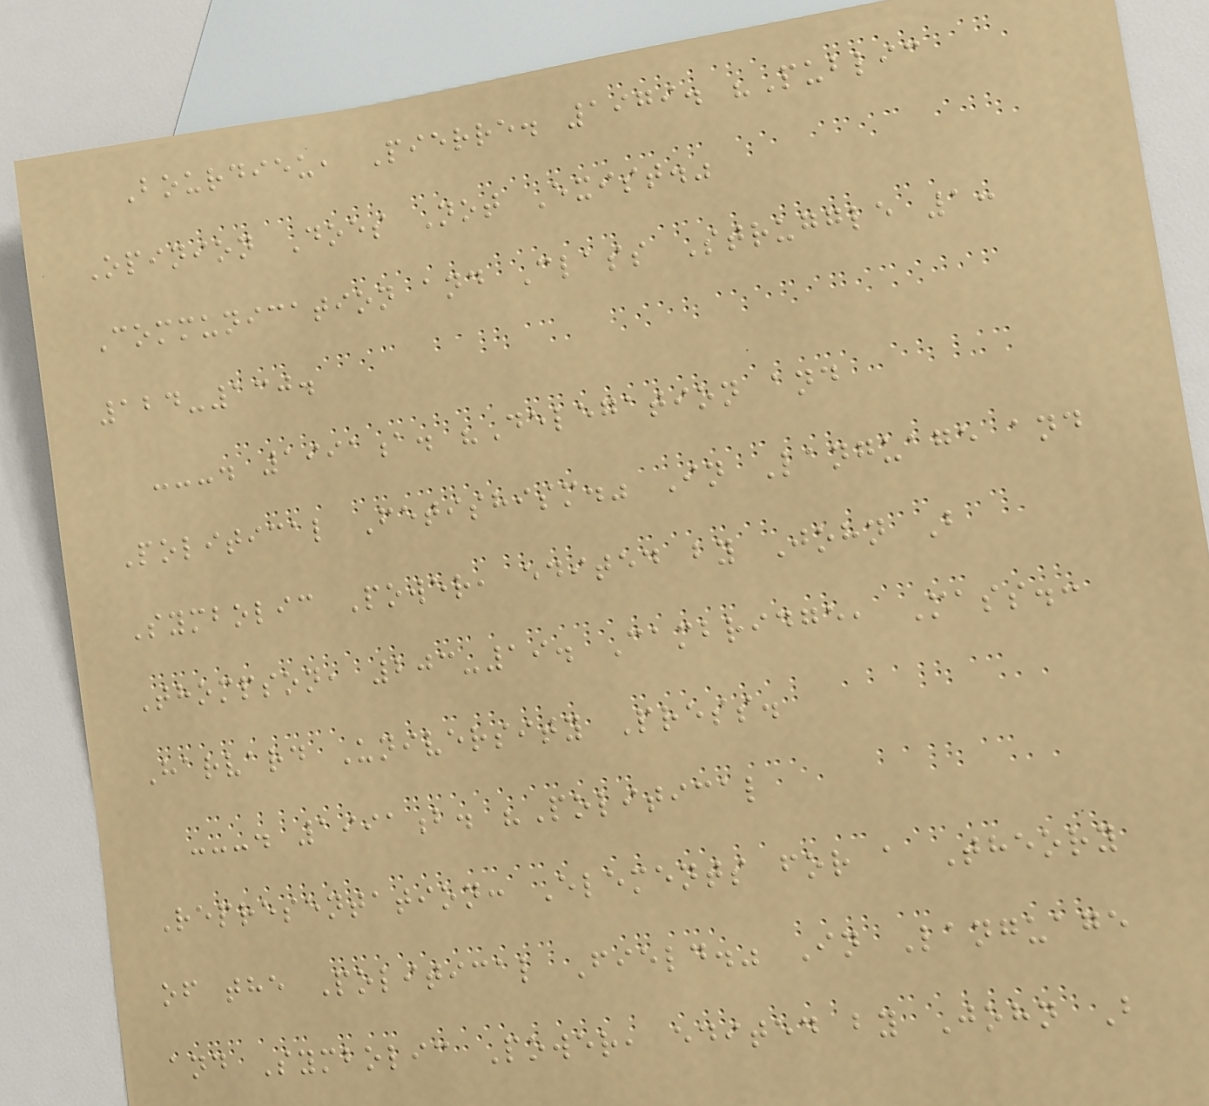Bourdieu, Pierre. 1979. "Public
Opinion Does Not Exist."
Communication and Class Struggle 1:
124-130.
---. 1991a. "Delegation and
Political Fetishism." In Language and
Symbolic Power, edited by John B
Thompson, 203-19. Cambridge, Mass.:
Harvard University Press.
---. 1991b. "Political
Representation: Elements for a Theory
of the Political Field." In Language
and Symbolic Power, edited by John B
